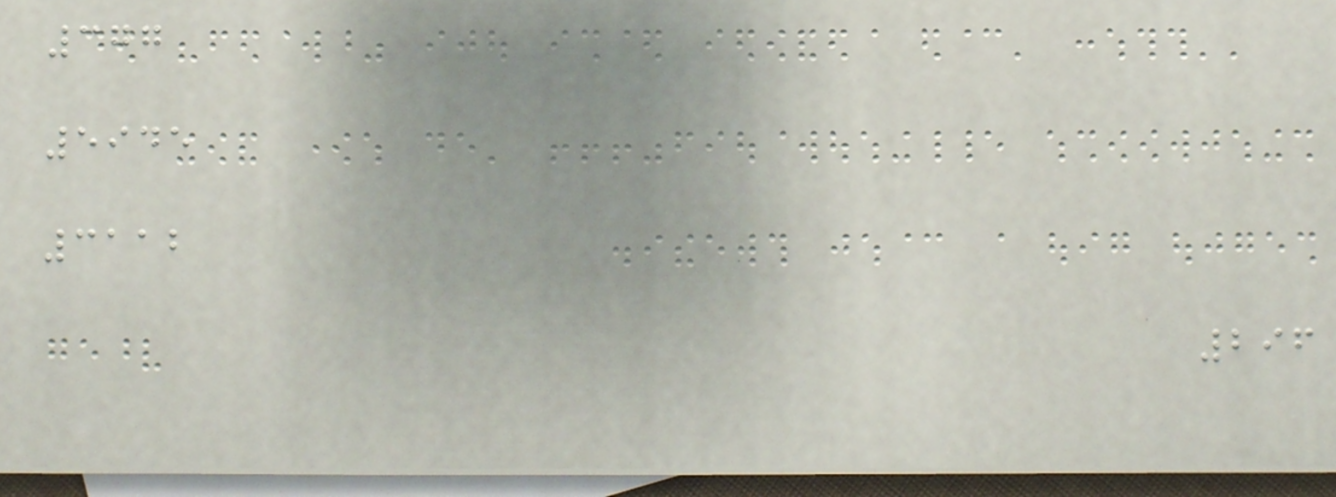377
5945
3112
296
